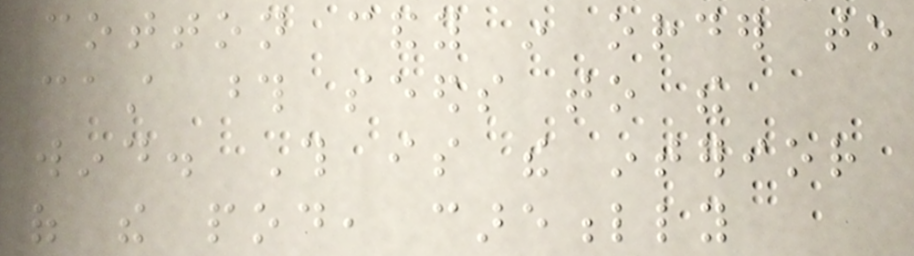cotton candy in order to
cast those seeds to the
wind. This is the interior
of the pod, carefully
